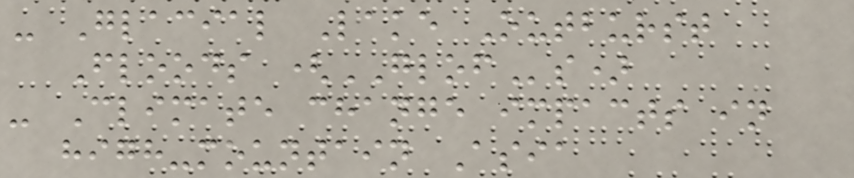- Glacial Lake Outburst
Floods (GLOFs)
- Climate change impacts in
high-mountain Asia
